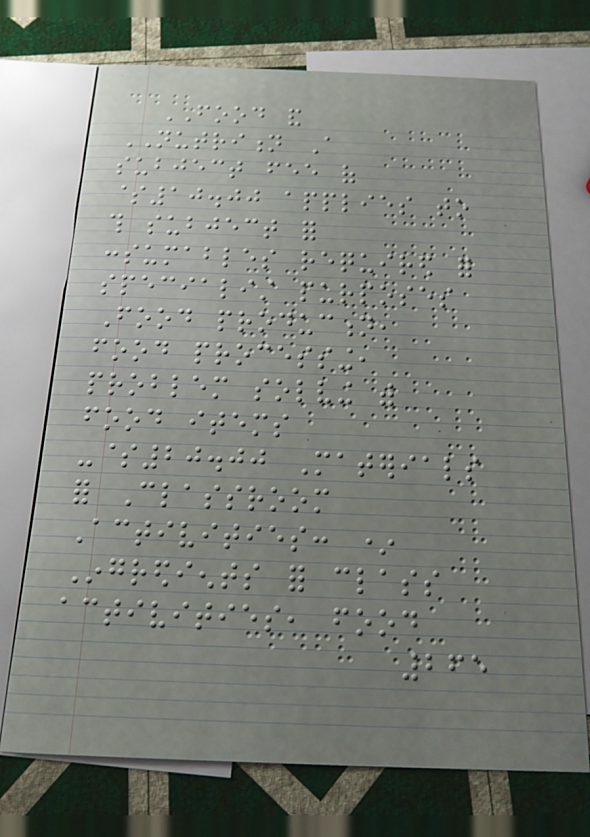FOOD and
NUTRITION A
subject fee of
$10.00 applies to
this subject for
consumables required for
specialist purposes
Food production,
food processing,
problem solving with
food items
-$20.00 Materials
for Classroom
Activities: *
Ingredients for class
activities, food
265
